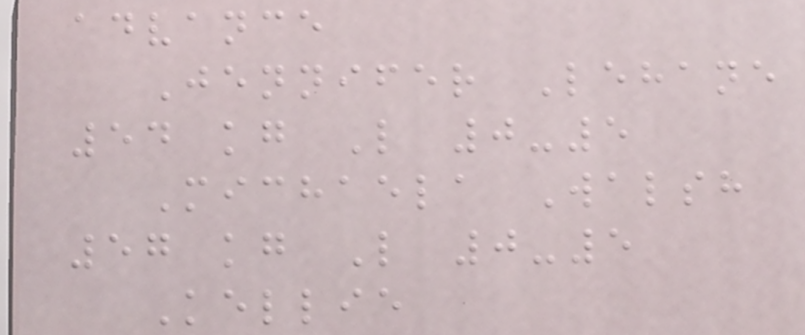advance
Jennifer Lehane
54 kg L 0-5
Michaela Walsh
57 kg L 0-5
Kellie
